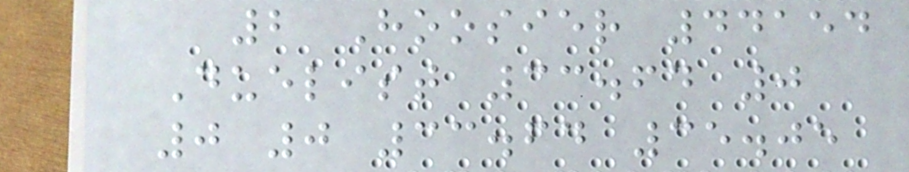2 Hoosier 44154
Duelist 33.64 0
0 0 33.64 35.05
